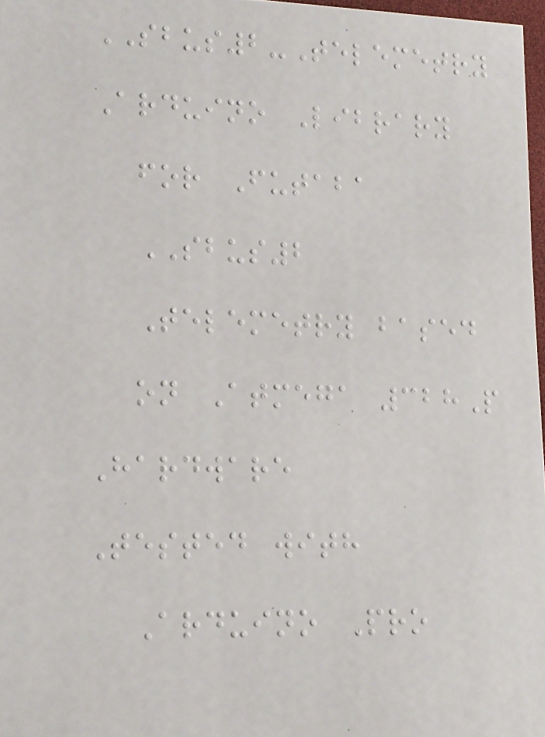SBUS2-Telemetry
Arduino Library
for Futaba
SBUS2
Telemetry based
on Atmega 328P
Hardware
Tested with
Arduino Pro
